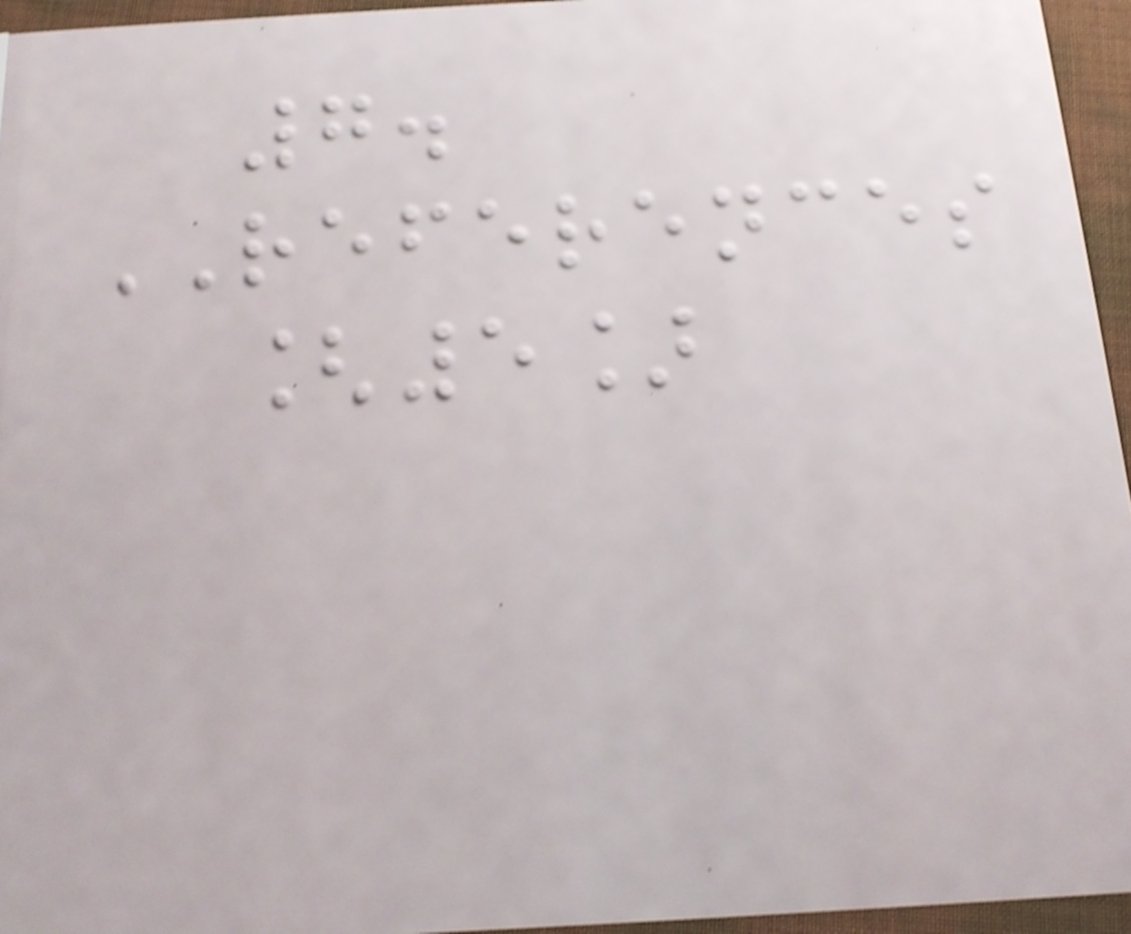7.
REFERENCES
[5]
